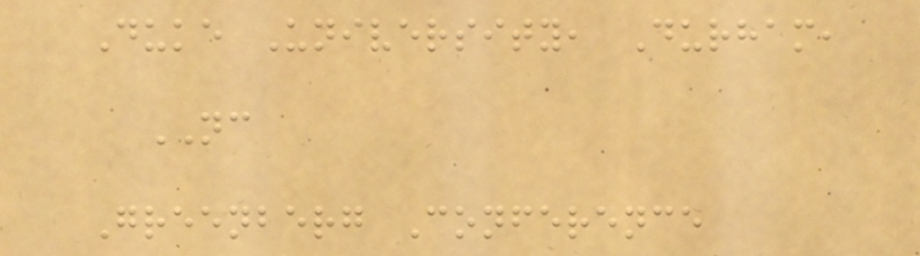Duke University, Durham,
NC
Greenberg Conference
